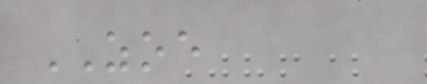ZOE
